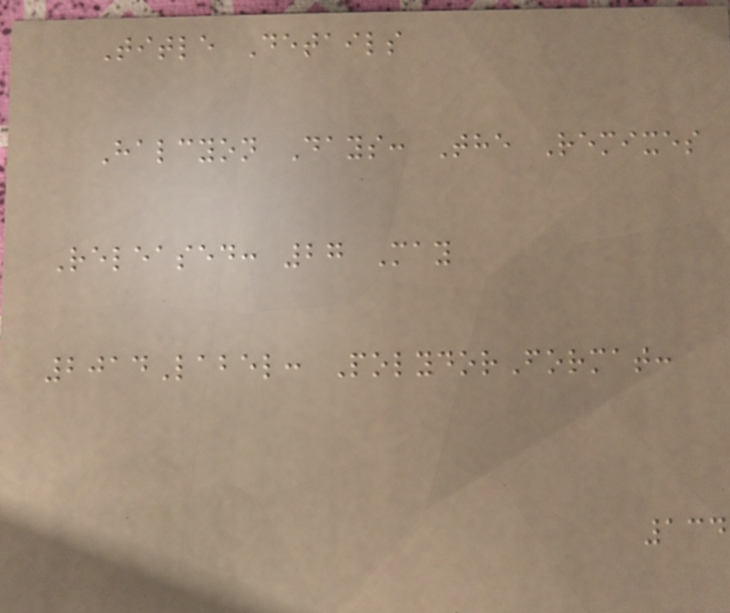Title Details
Halcyon Days: The Remixes
Released: 27 May
2014Label: PolydorFormat:
134
